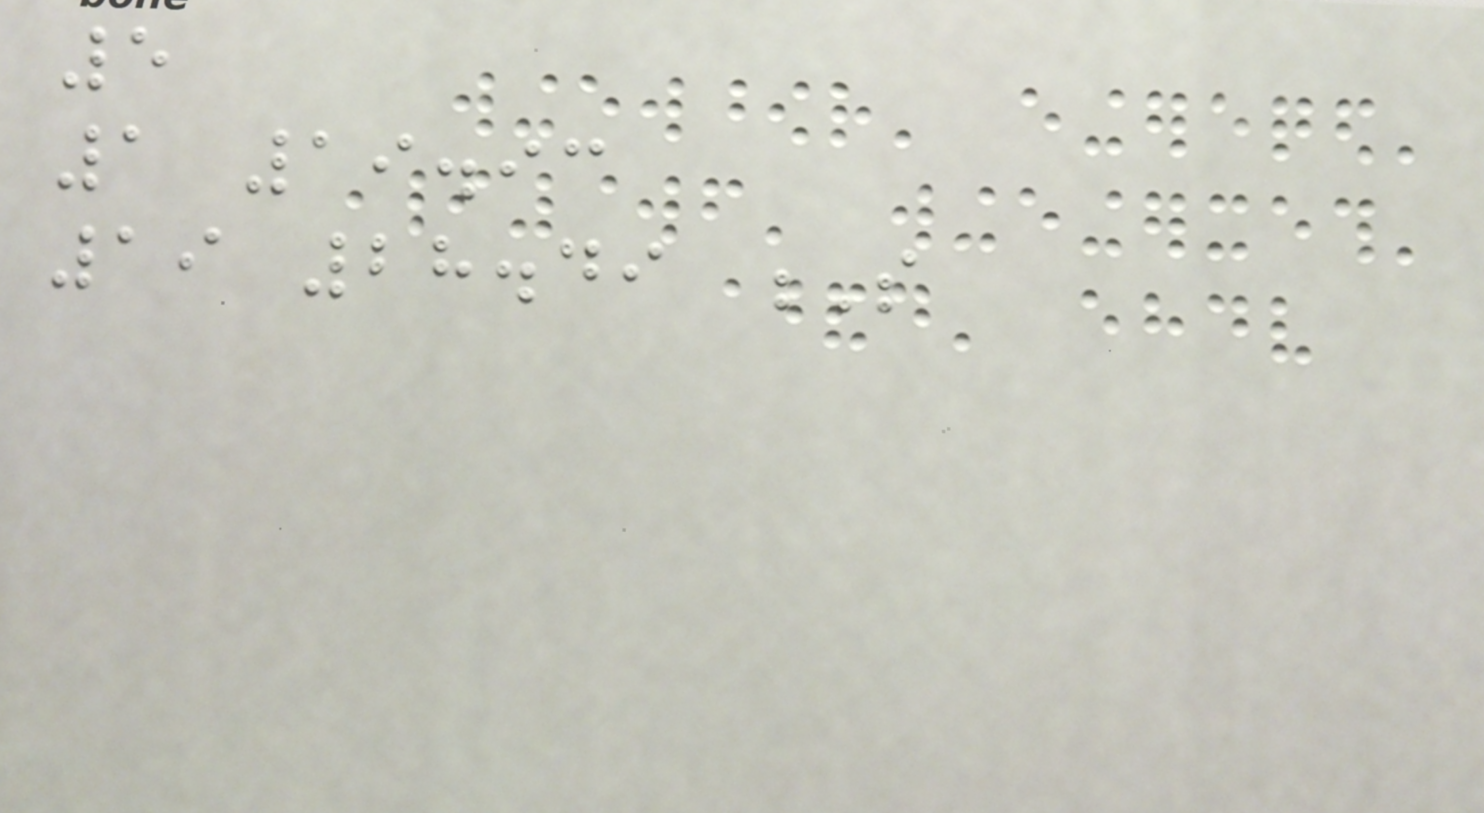5
1 19.93
19 28.49 S
